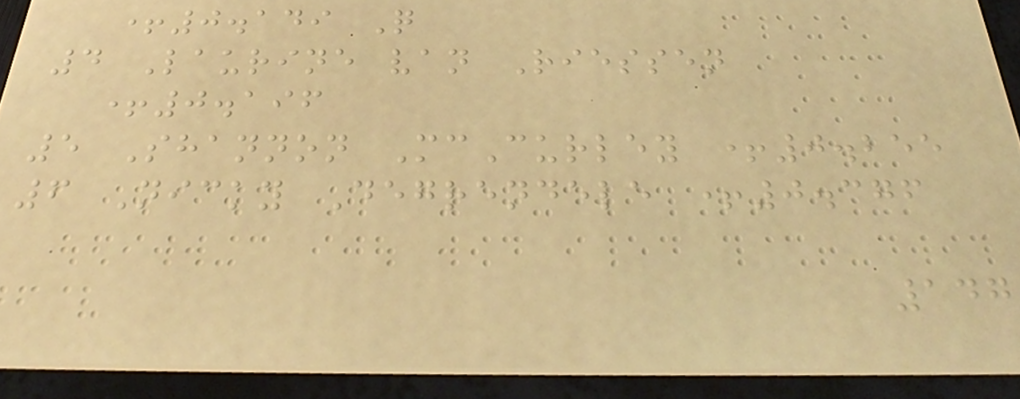+0.149 Q
4 Laurine van Riessen
+0.196
5 Shannon McCurley +0.255
6 Nicky Degrendele +0.376
147
